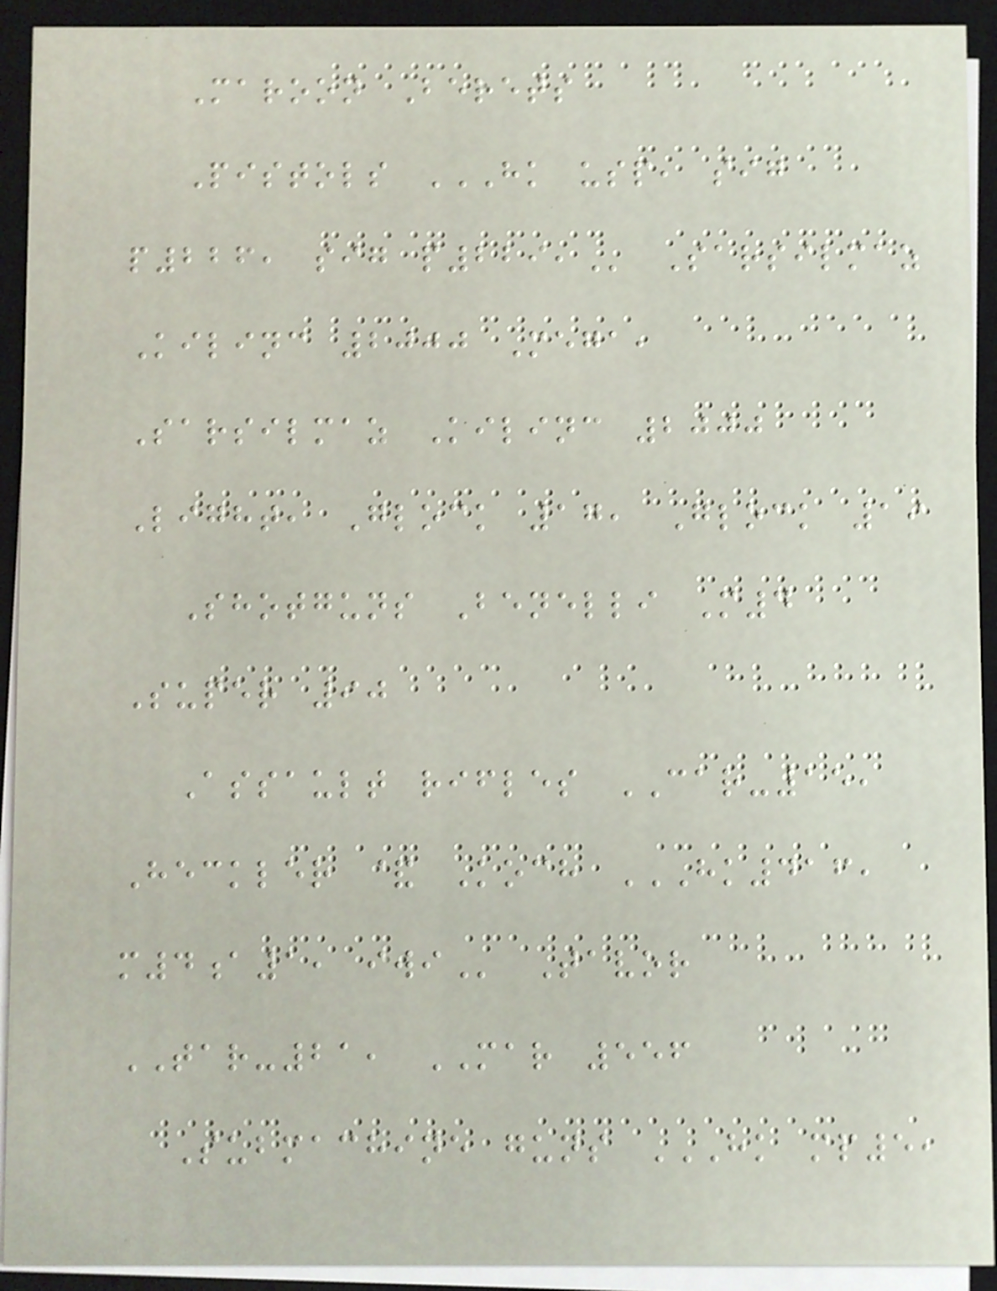Maroon Berets
Pistols HK USP, SIG
P226, SIG P229, Sarsilmaz
Kilinc 2000 Mega,
Sarsilmaz Kilinc 2000
Light, Glock 17, Glock 19
Shotguns Benelli M4
Super 90
Assault rifles CAR-15,
Heckler & Koch HK416,
M4A1, IWI Tavor
TAR-21, MAR 556
Submachine guns HK MP5,
